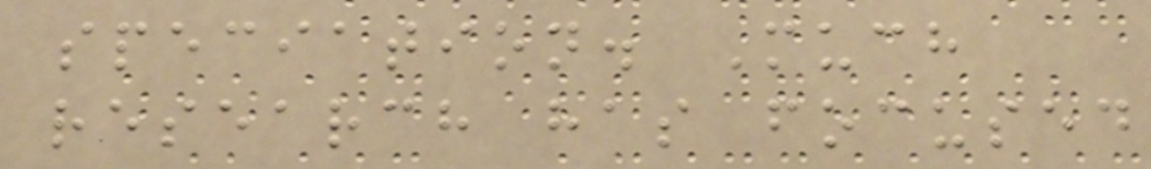speciation. Much
research has focused
